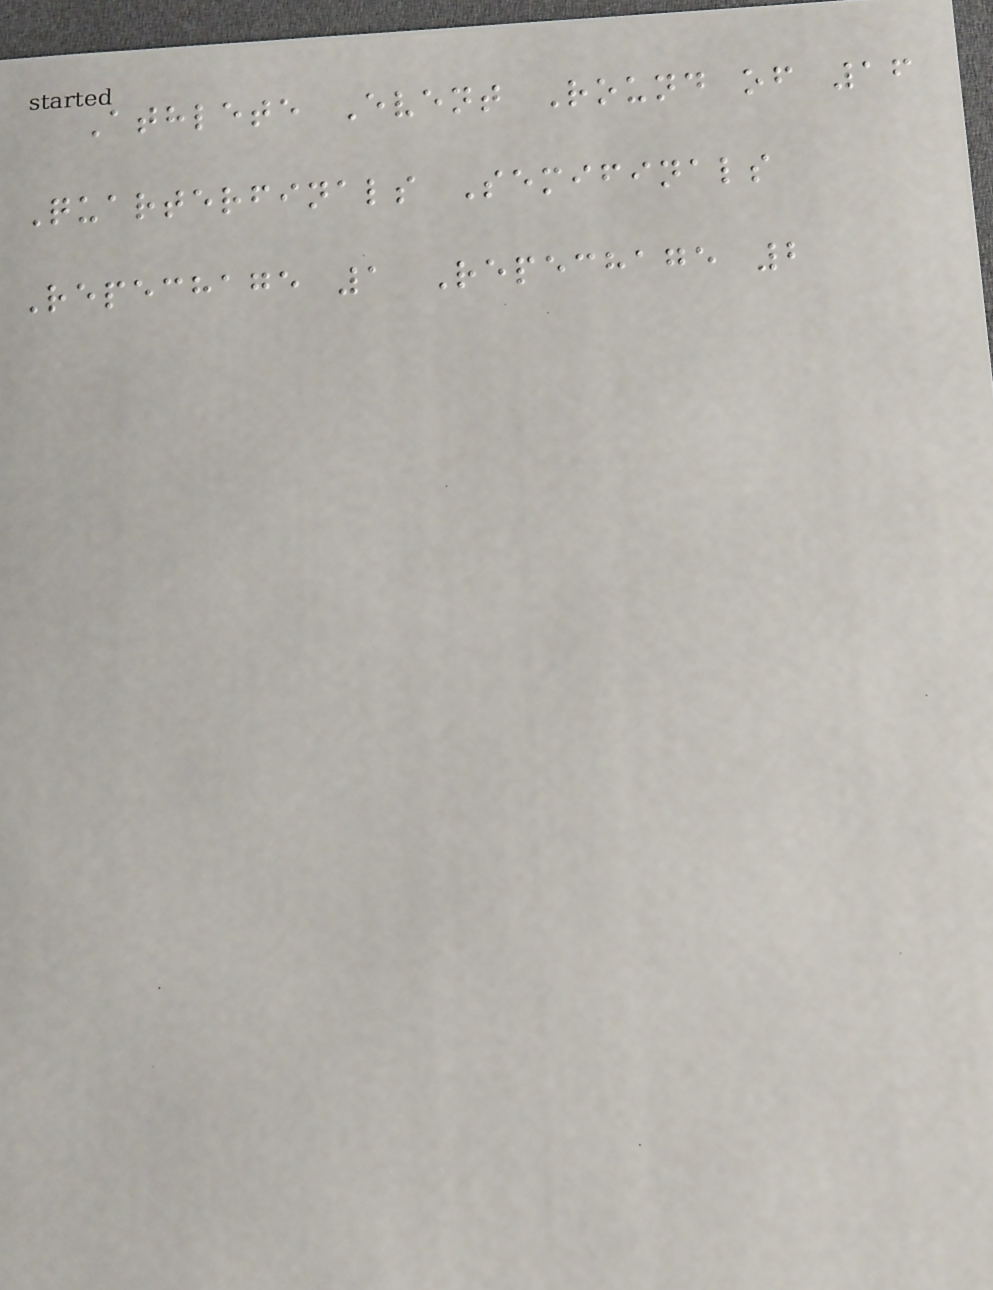Athlete Event Round of 16
Quarterfinals Semifinals
Repechage 1 Repechage 2
